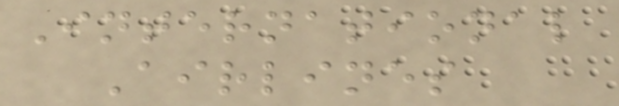International
Airlines
